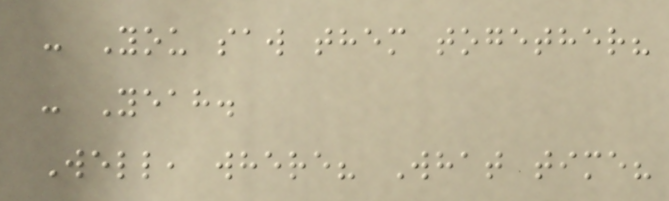- You saw them together?
- Yeah.
Well, where? What time?
